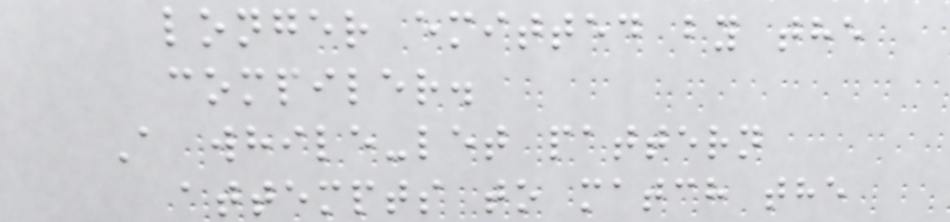longer emitted by the
compiler.
A while-let pattern
attempts to match the
